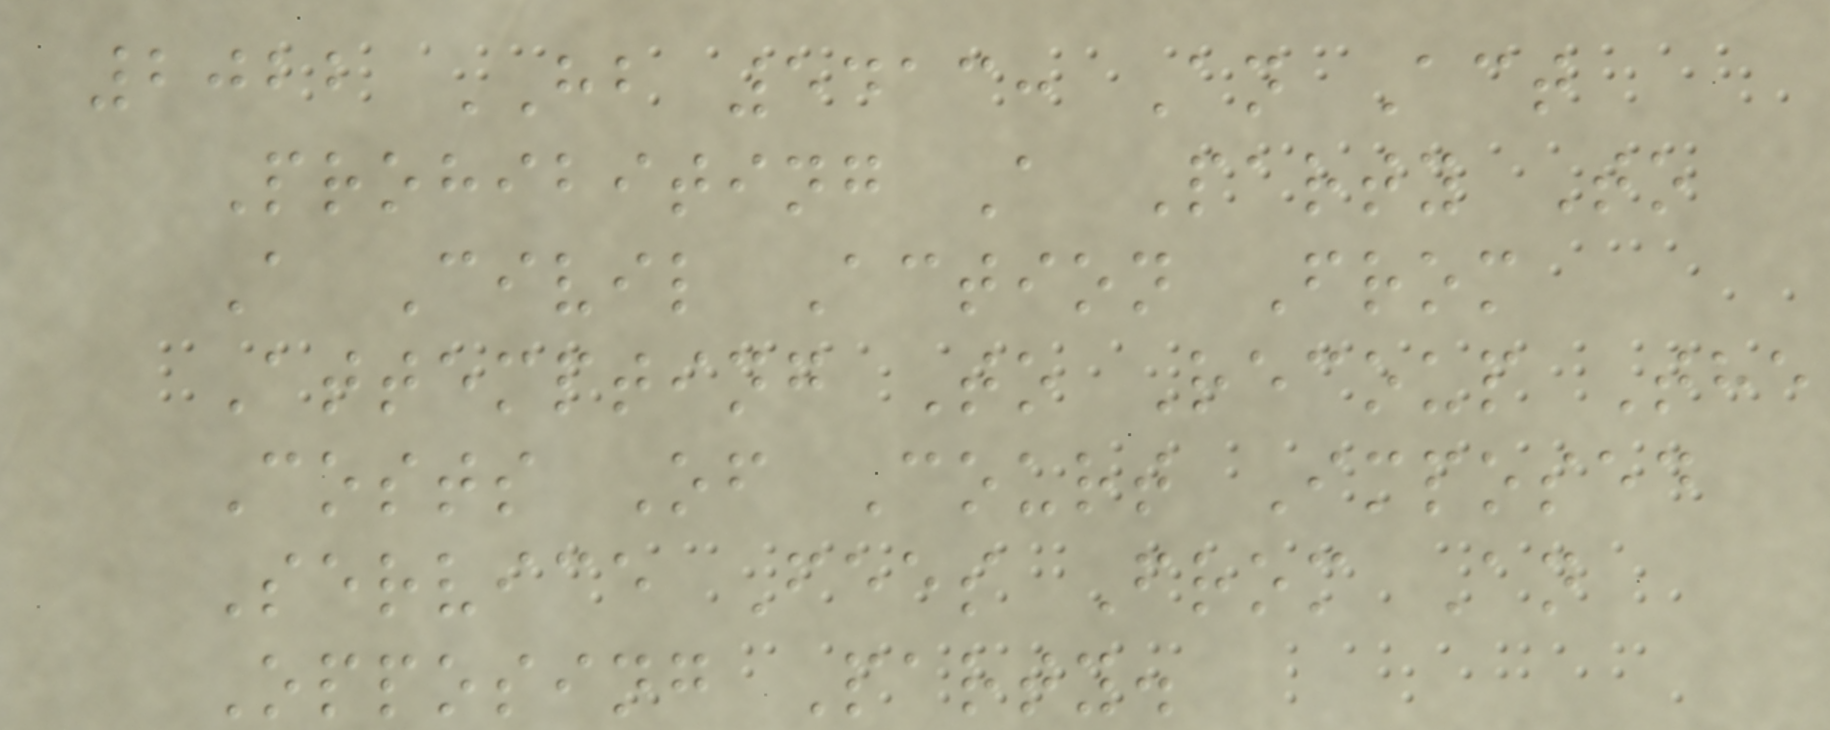2022 HB 5413: An Act
Prohibiting A Party To
A Civil Action From
Attempting To Recoup The
Costs Of Court Imposed
Service Fees From An
Opposing Party.
